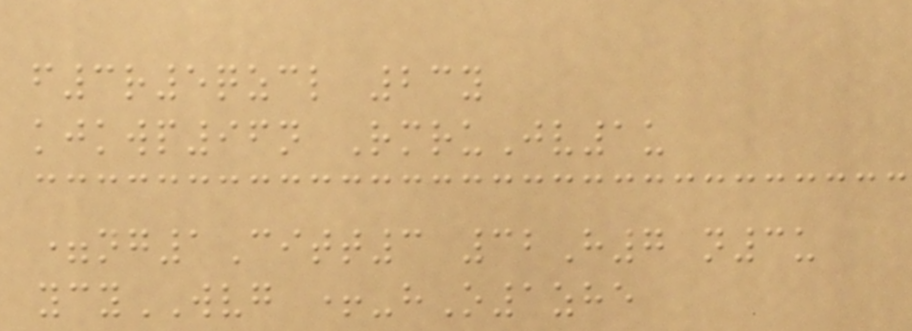f3r5qzcl 23y
kjkwp96n RmruJv1u
=ng1Citt3 32H7 n3u
ycyWVG +-hO1zhe
